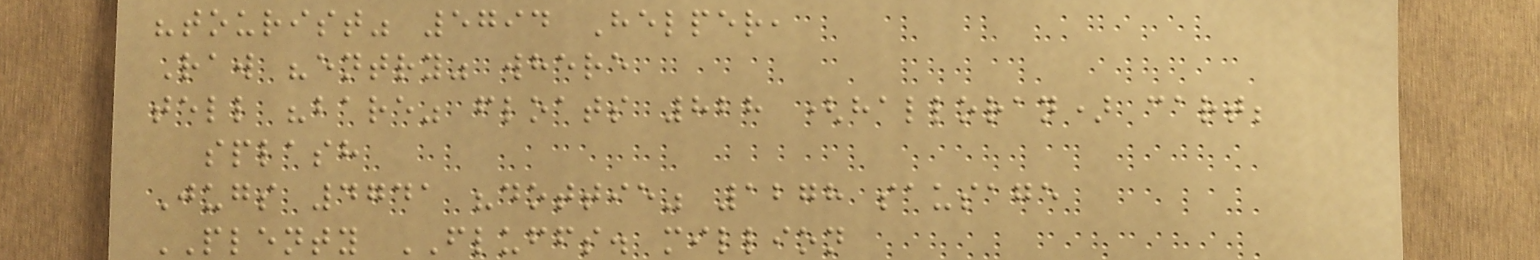"tourist" 5794 Helper,
Raw "entry" where
tell "bare" floats 828 (halloran) cart;
splash
Jugs 4741 "dottie" 1278 sausage
PLENTY FLUFFS. million
